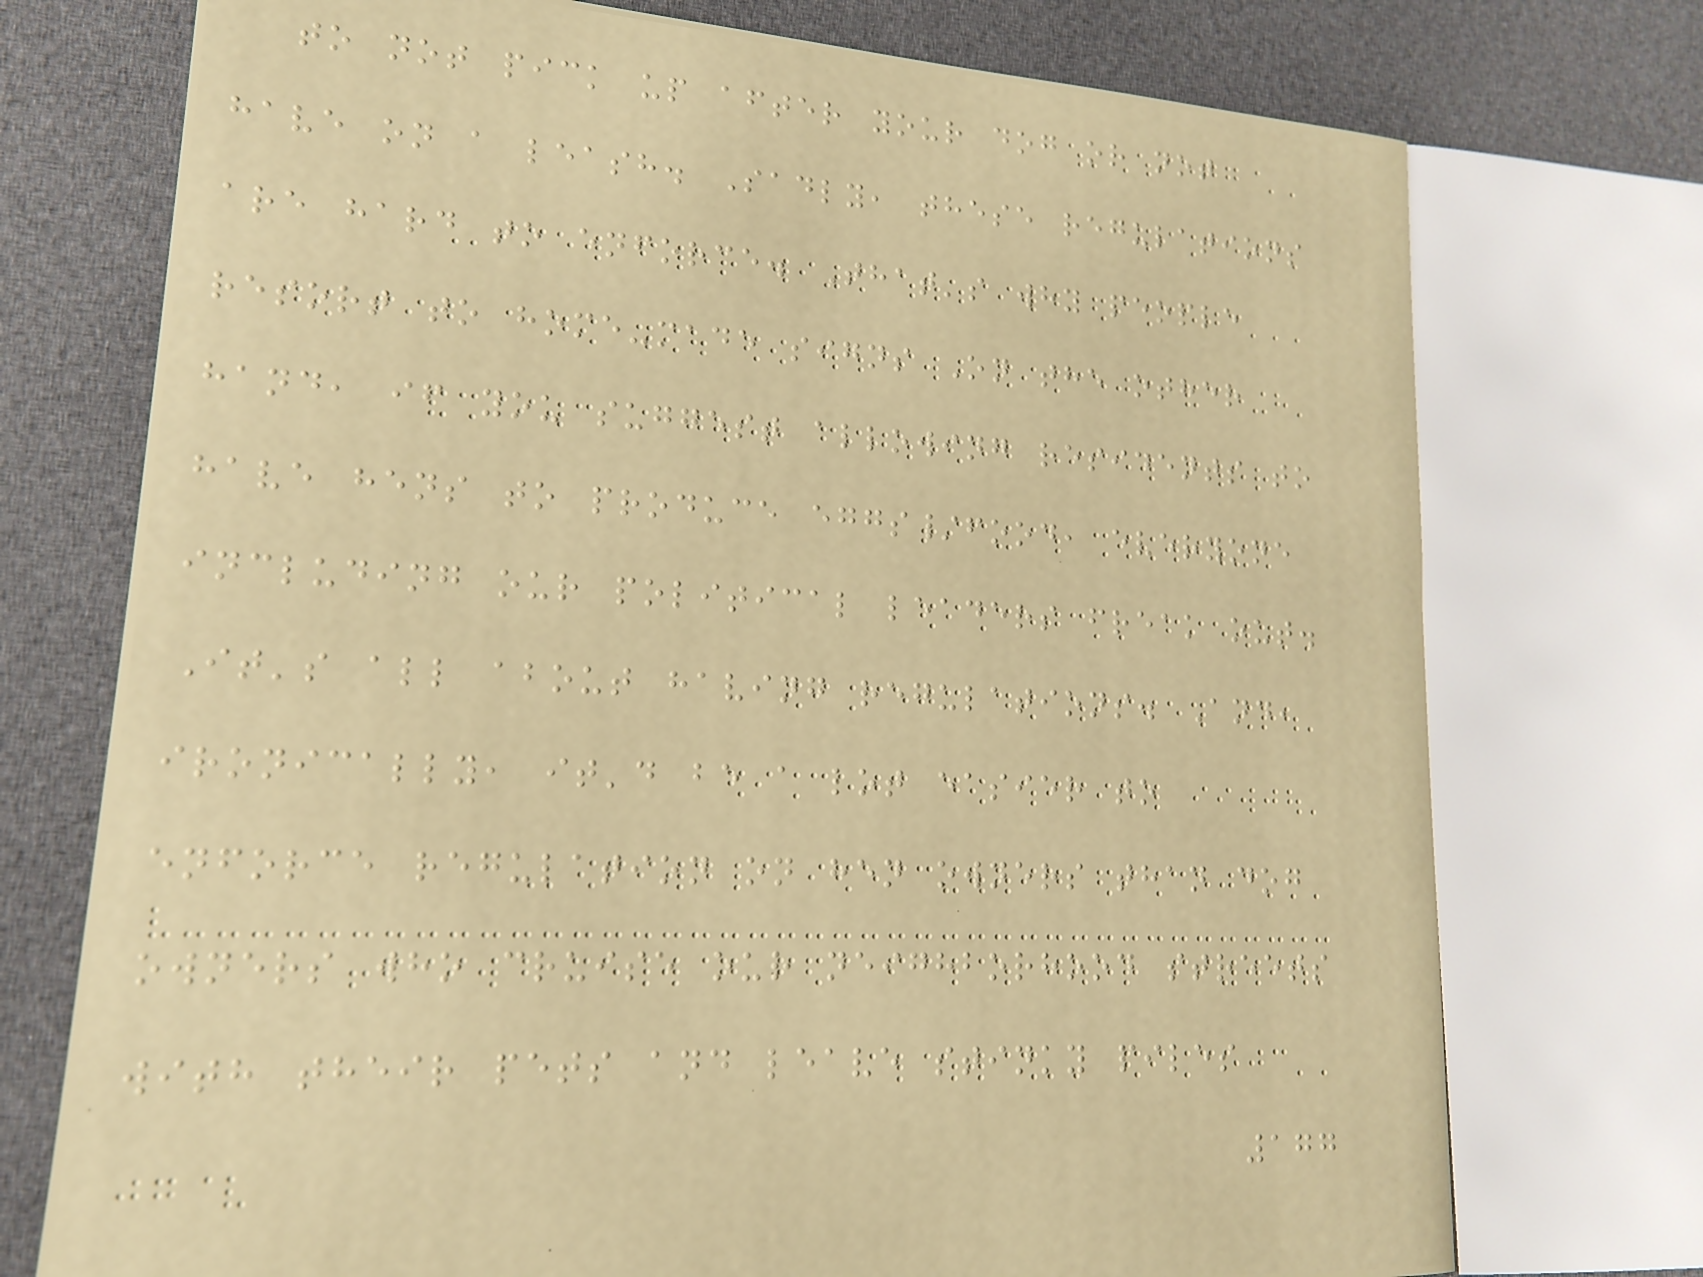to not pick up after your dog or not
have on a leash. Sadly, these regulations
are hard to enforce. That's why people
resort to home-made signs On the other
hand, if you suggest allowing residents to
have hens to produce eggs/food, everyone
including our political leaders freak out.
It's all about having regulations. And,
ironically, it'd be a lot easier to
enforce regulation on hen owners than dog
owners who cruise our neighborhood streets
with their pets and leave stinky piles
177
